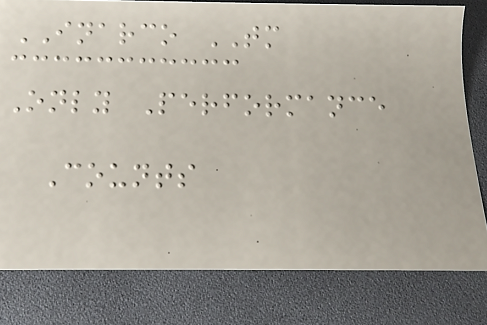INARCO TM
Only Performance
Counts
